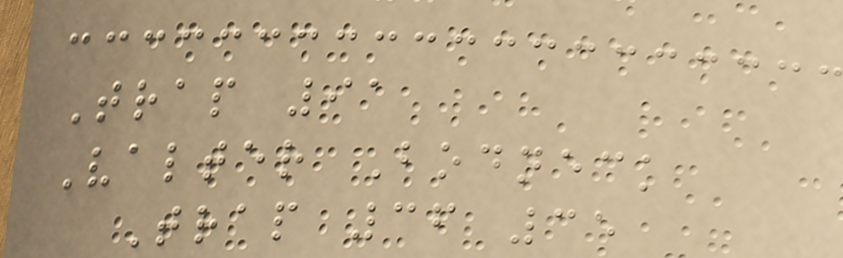Trap 91
Valter Bodneck
Trap 36 35
